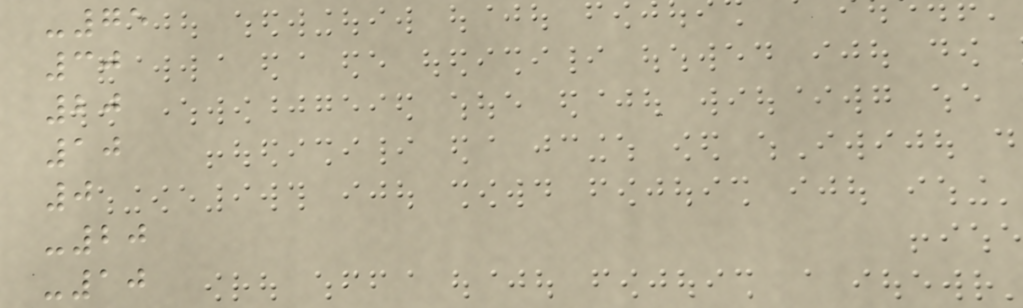-75
30
20
10
0
-20
-10
